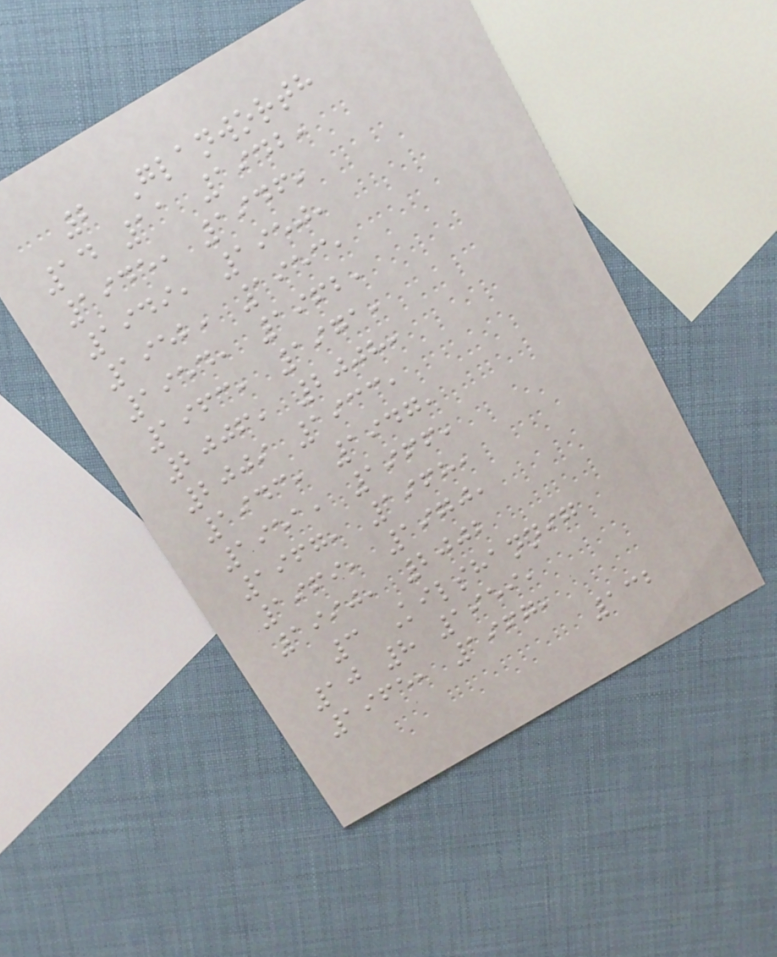2 Glanworth
14 11 1942,
1945, 1946,
1949, 1950,
1952, 1953,
1954, 1962,
1963, 1971,
2006, 2008,
2009 1933,
1943, 1947,
1951, 1966,
1967, 1968,
1969, 1970,
1990, 2002
3 Kilshannig
10 8 1959,
1965, 1967,
132
